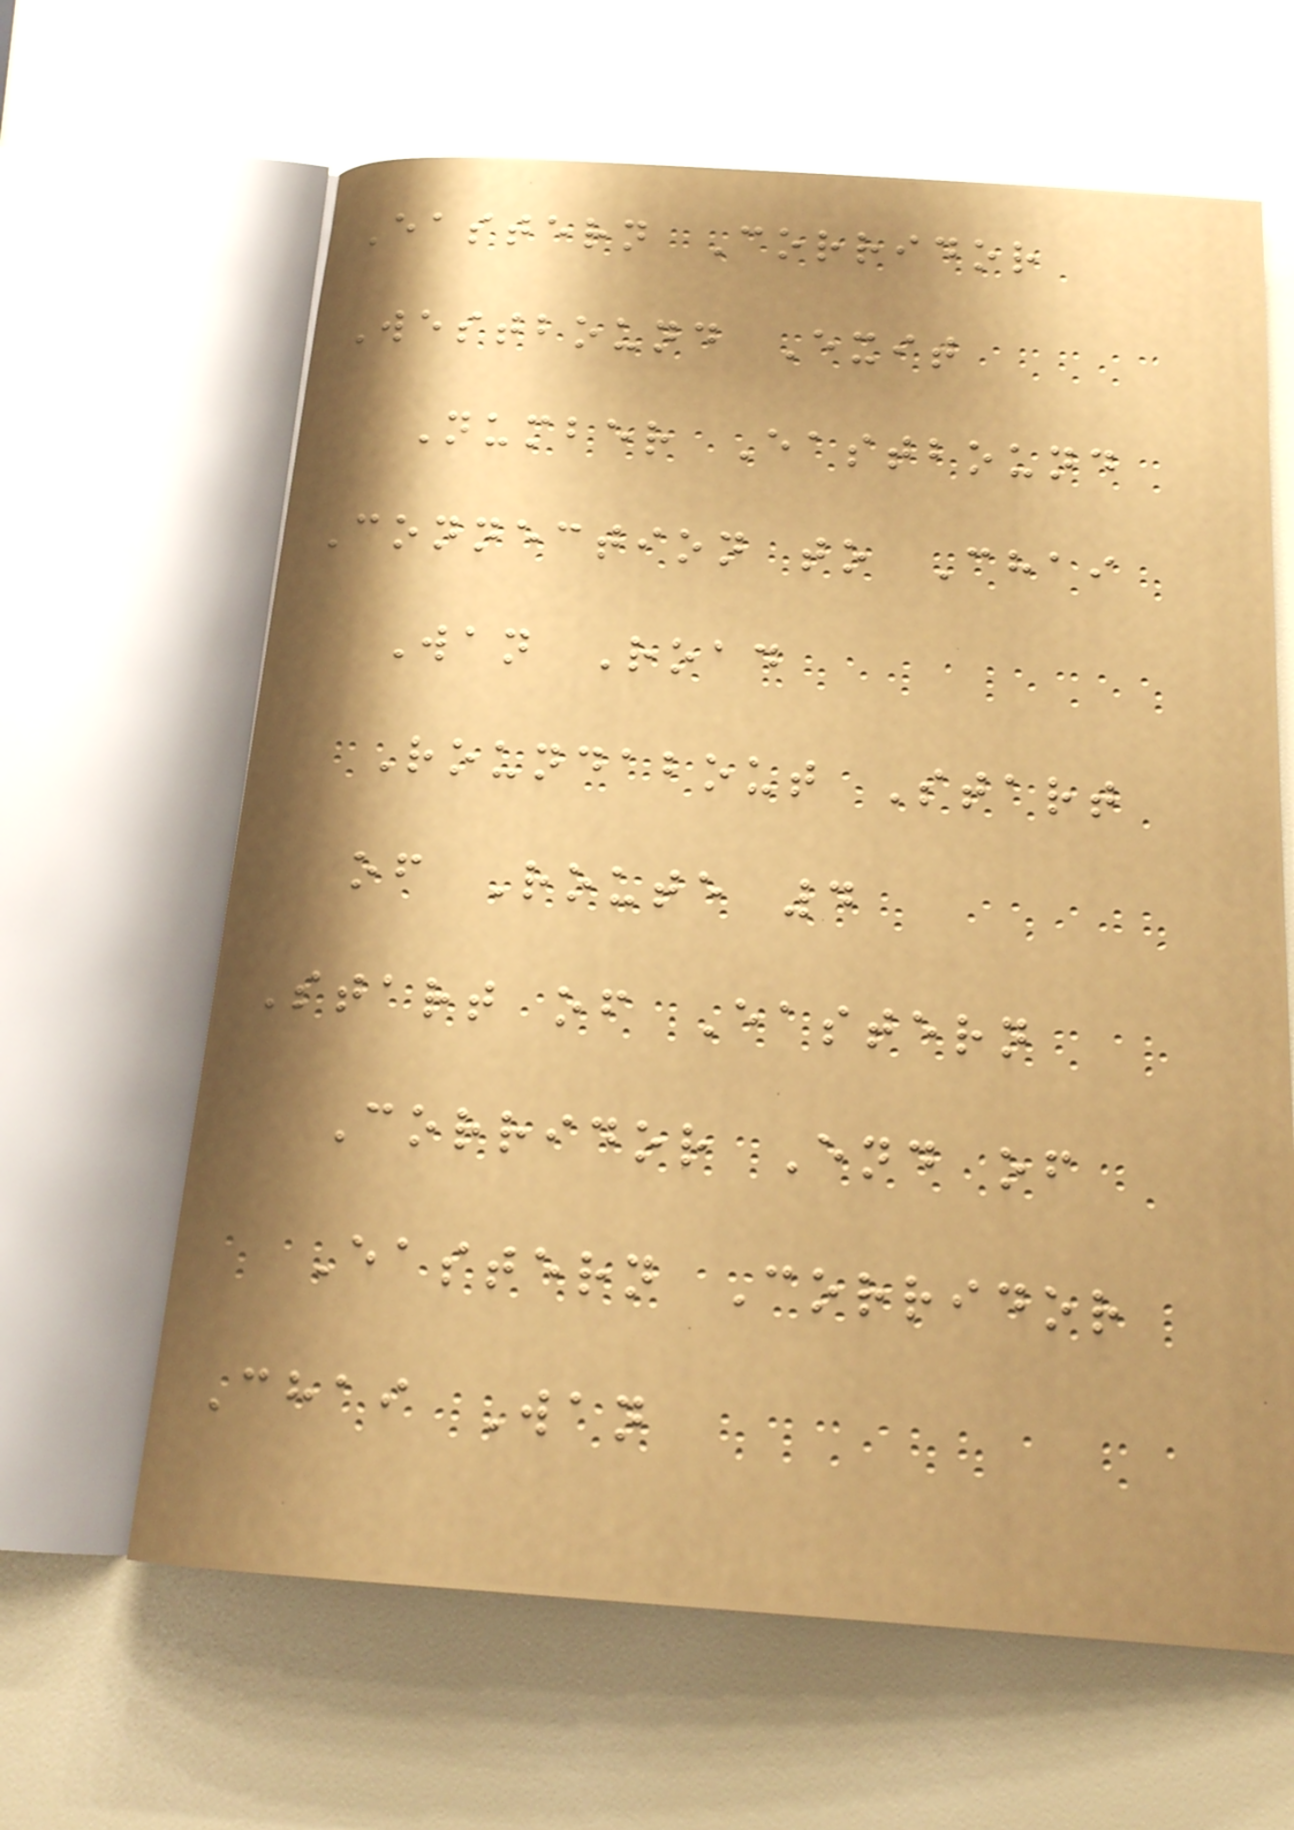Eastern Corridor
Westbound Exit
Number Eastbound
Connection to Chai
Wan Road
Roundabout Start
of Route 4
Start of Eastern
Corridor End of
Eastern Corridor
Chai Wan
